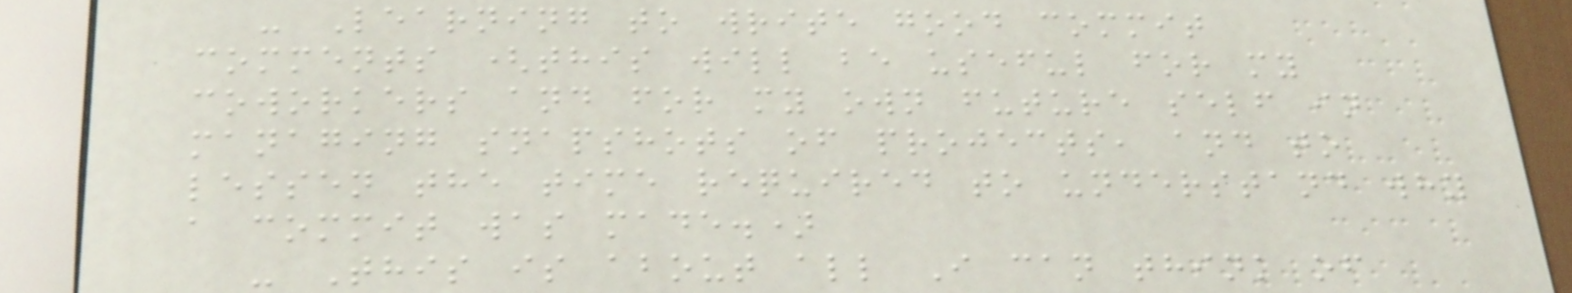- Learning to write good commit
comments (this will be useful for my
coworkers and for my own future self in
managing snapshots of projects, and to
lessen the time required to understand why
a commit was made.)
- This is about all I can think of
